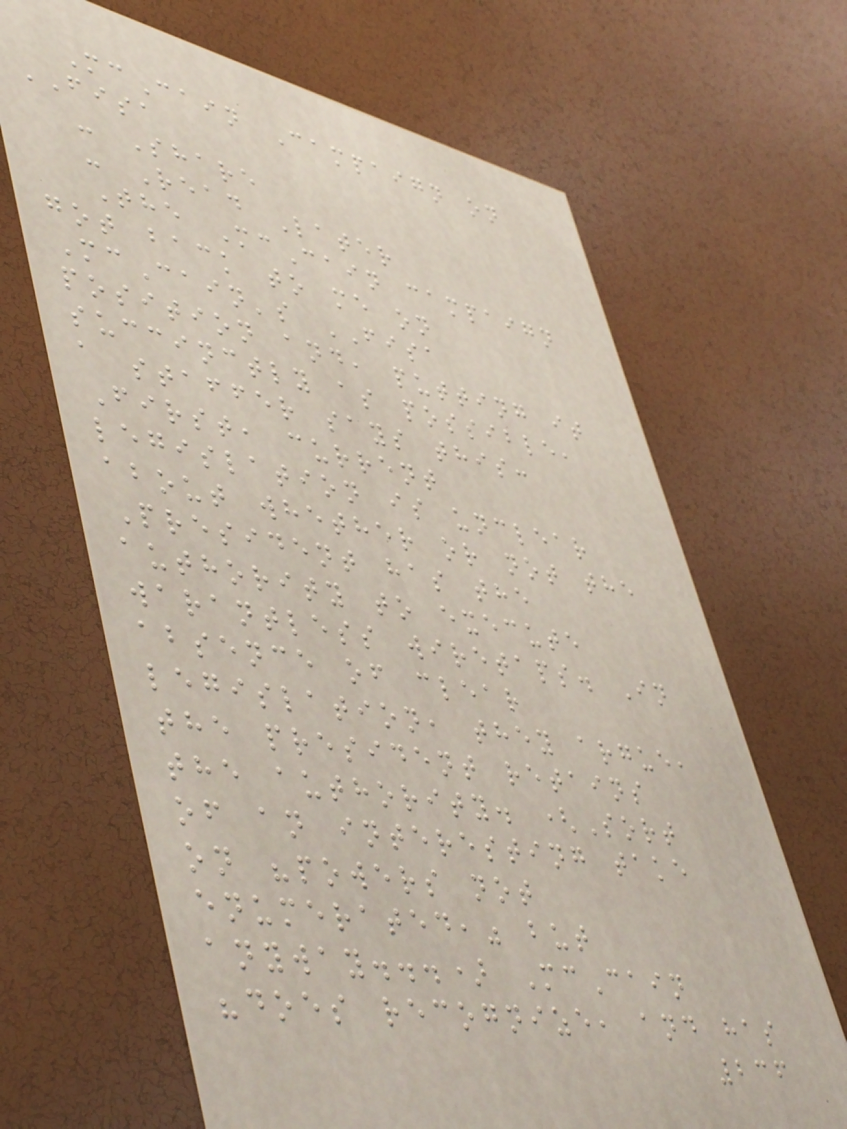McCain Campaign on
FISA
- Share
- Read Later
The McCain campaign
got back to me on
McCain's FISA
position and, putting it
succinctly as possible,
a staffer says this:
First, current
legislation is unclear
about whether or not the
President has the
authority to execute
warantless wiretaps. In
absence of clear
legislation, they argue,
the president retains
the authority. (Sort
of an interesting take
on "powers not
enumerated," but
anyway...) McCain
"does recognize, and has
236
